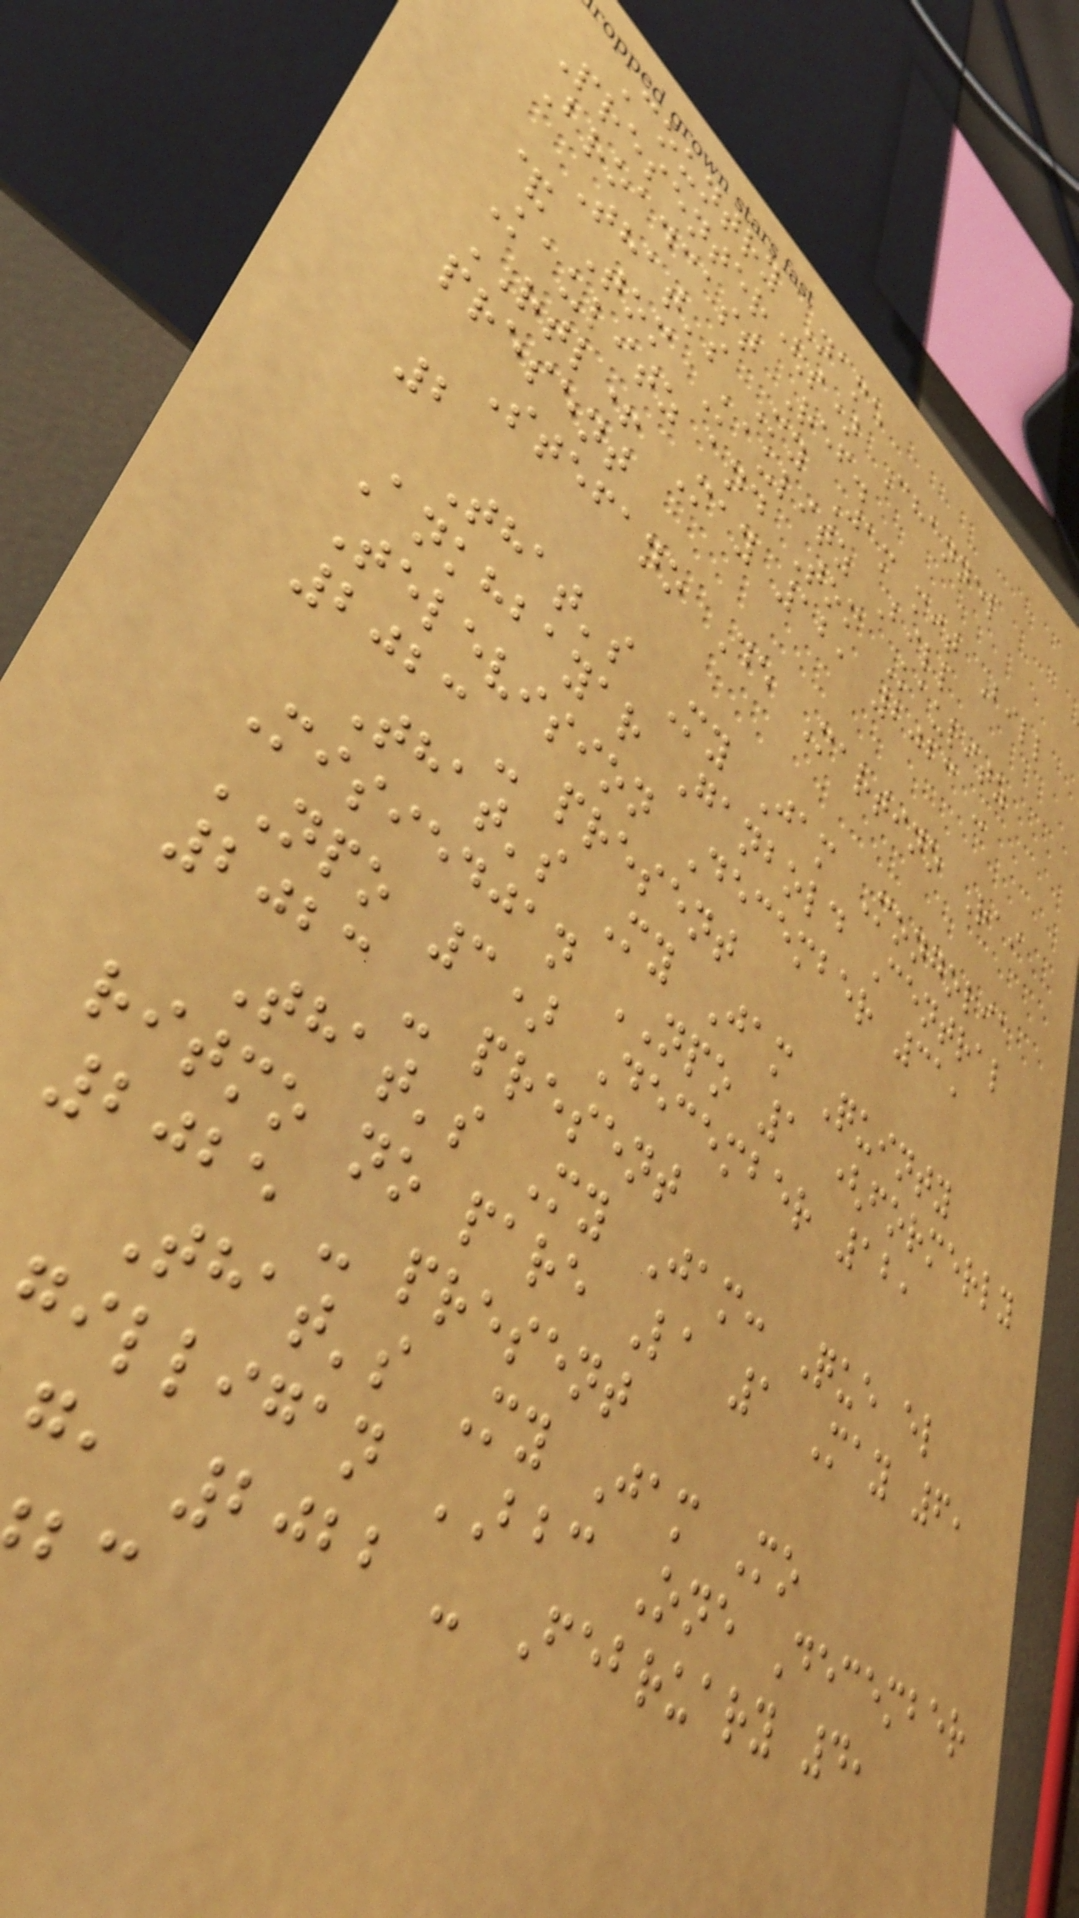Country Name
Presenter(s) Channel
Broadcast Ref.
That's My Jam mit Bill
& Tom Kaulitz Bill
Kaulitz and Tom Kaulitz
RTL+ May 12, 2023 -
present
Stefano De Martino Rai
2
That's My Jam Mongolia
Ankhbayar Ganbold Central
Television December 31,
2023 - present
That's My Jam Quinty
Misiedjan NPO 1 (formerly
NPO 3) December 12,
2023 - present
That's My Jam: Que el
ritmo no pare La 1 May 6,
2025 - present
That's My Jam Mo
gilligan BBC One December
g, 2022 - February 4,
